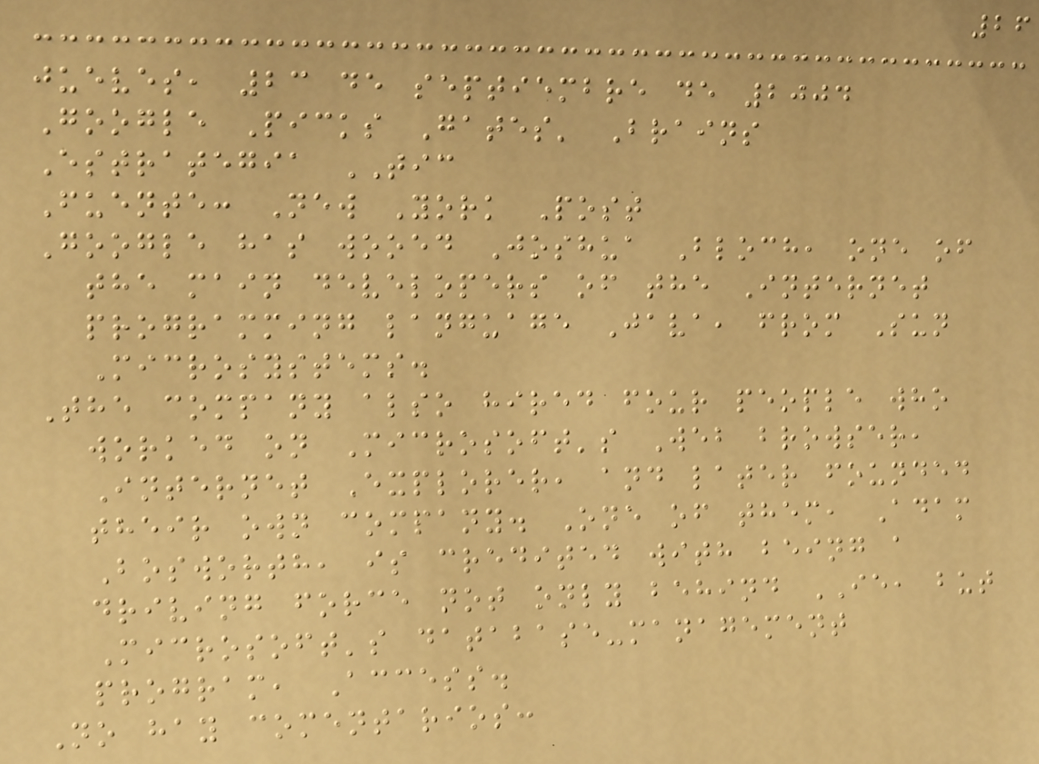26
jueves, 23 de septiembre de 2004
Google Picks Gates' Brains
Estrategia TIC
Fuente: New York Post
Google has wooed Joshua Bloch, one of
the main developers of the Internet
programming language Java, from Sun
Microsystems.
The company also hired four people who
worked on Microsoft's Web browser,
Internet Explorer, and later founded
their own company. One of them, Adam
Bosworth, is credited with being a
driving force not only behind IE, but
Microsoft's database-management
program, Access.
No hay comentarios:
